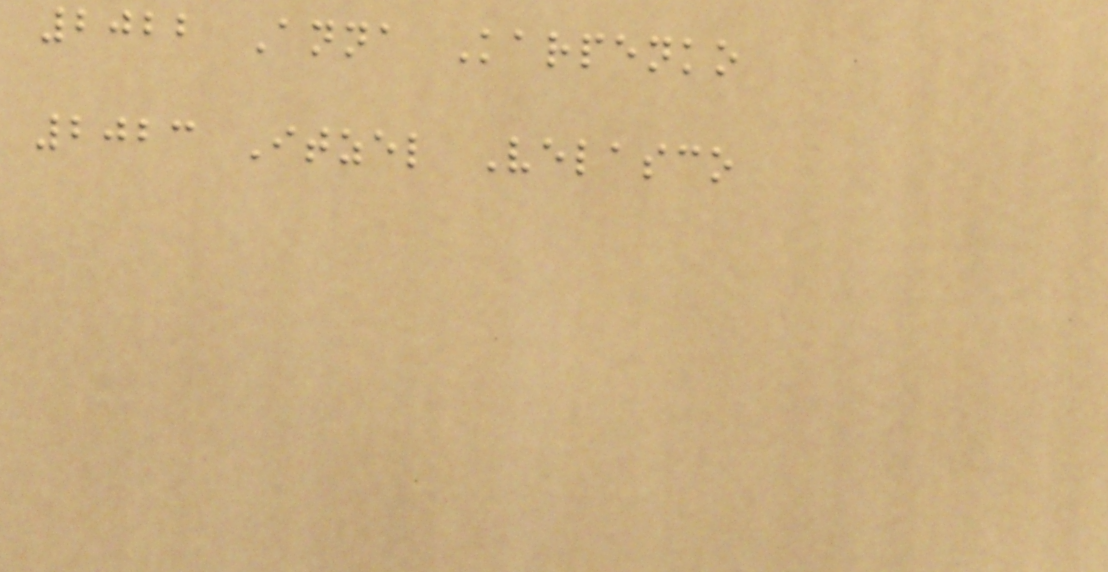2022 Anna Karpenko
2023 Itzel Velasco
